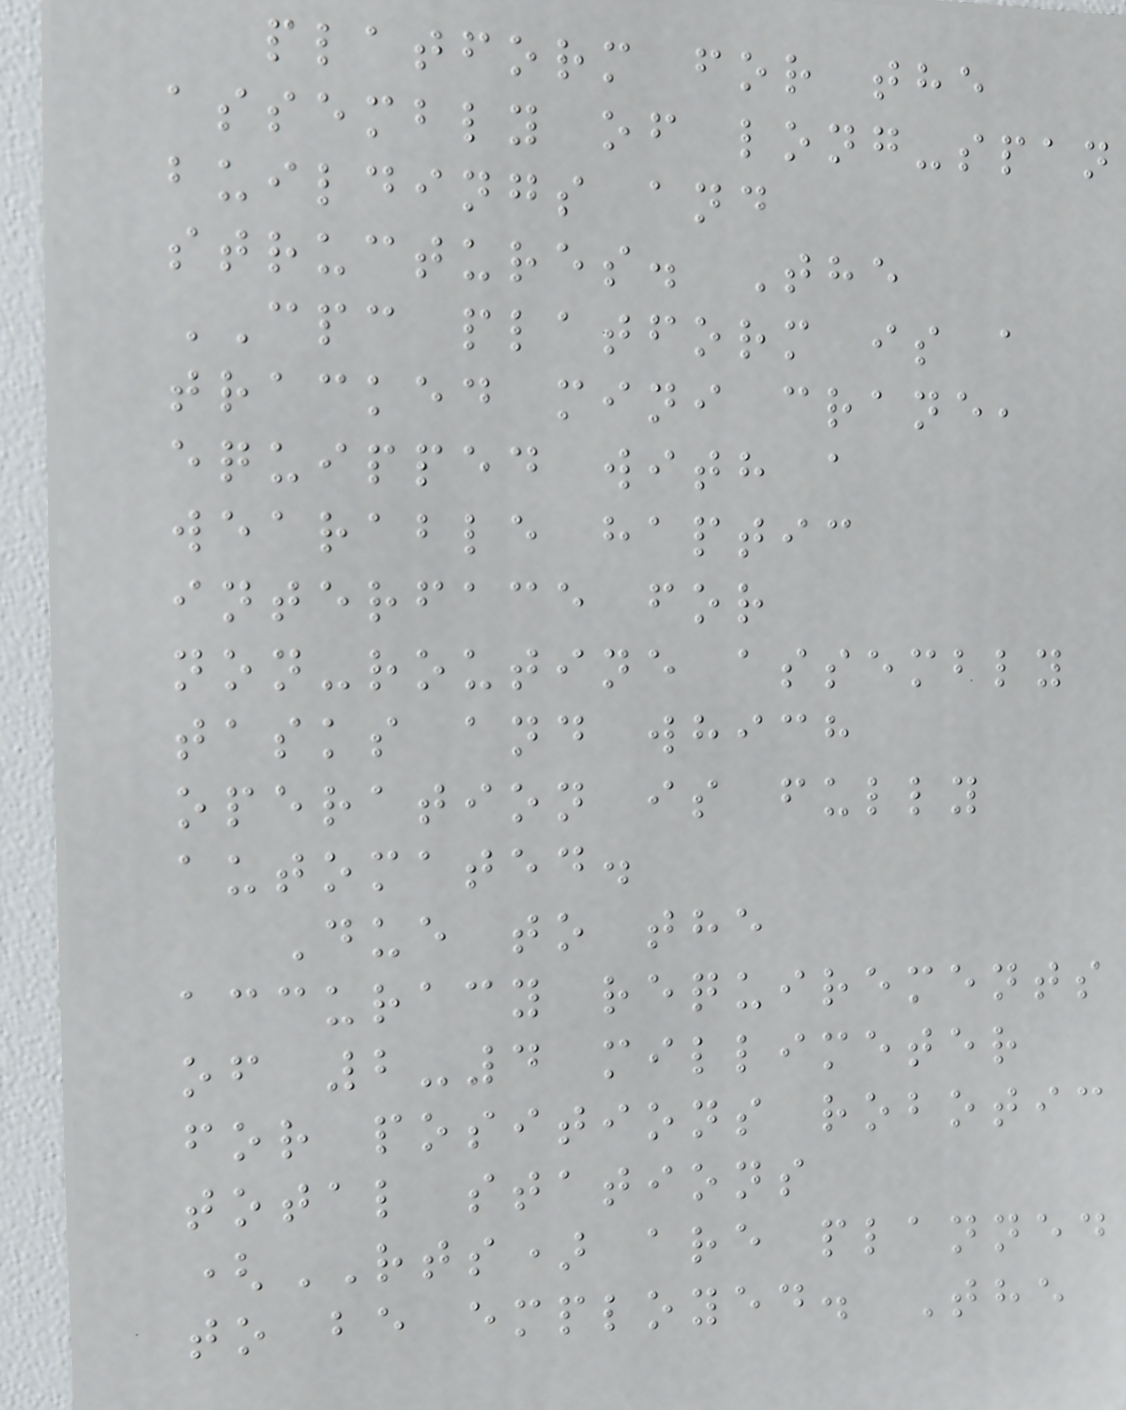platform for the
assembly of long-span
buildings and
structures. The
CPC platform is a
tracked mini crane,
equipped with a
wearable haptic
interface for
non-routine assembly
tasks and which
operation is fully
automated.
Due to the
accuracy requirements
of 2-4 millimeter
for positions robotic
total stations
(RTS) are planned
to be employed. The
